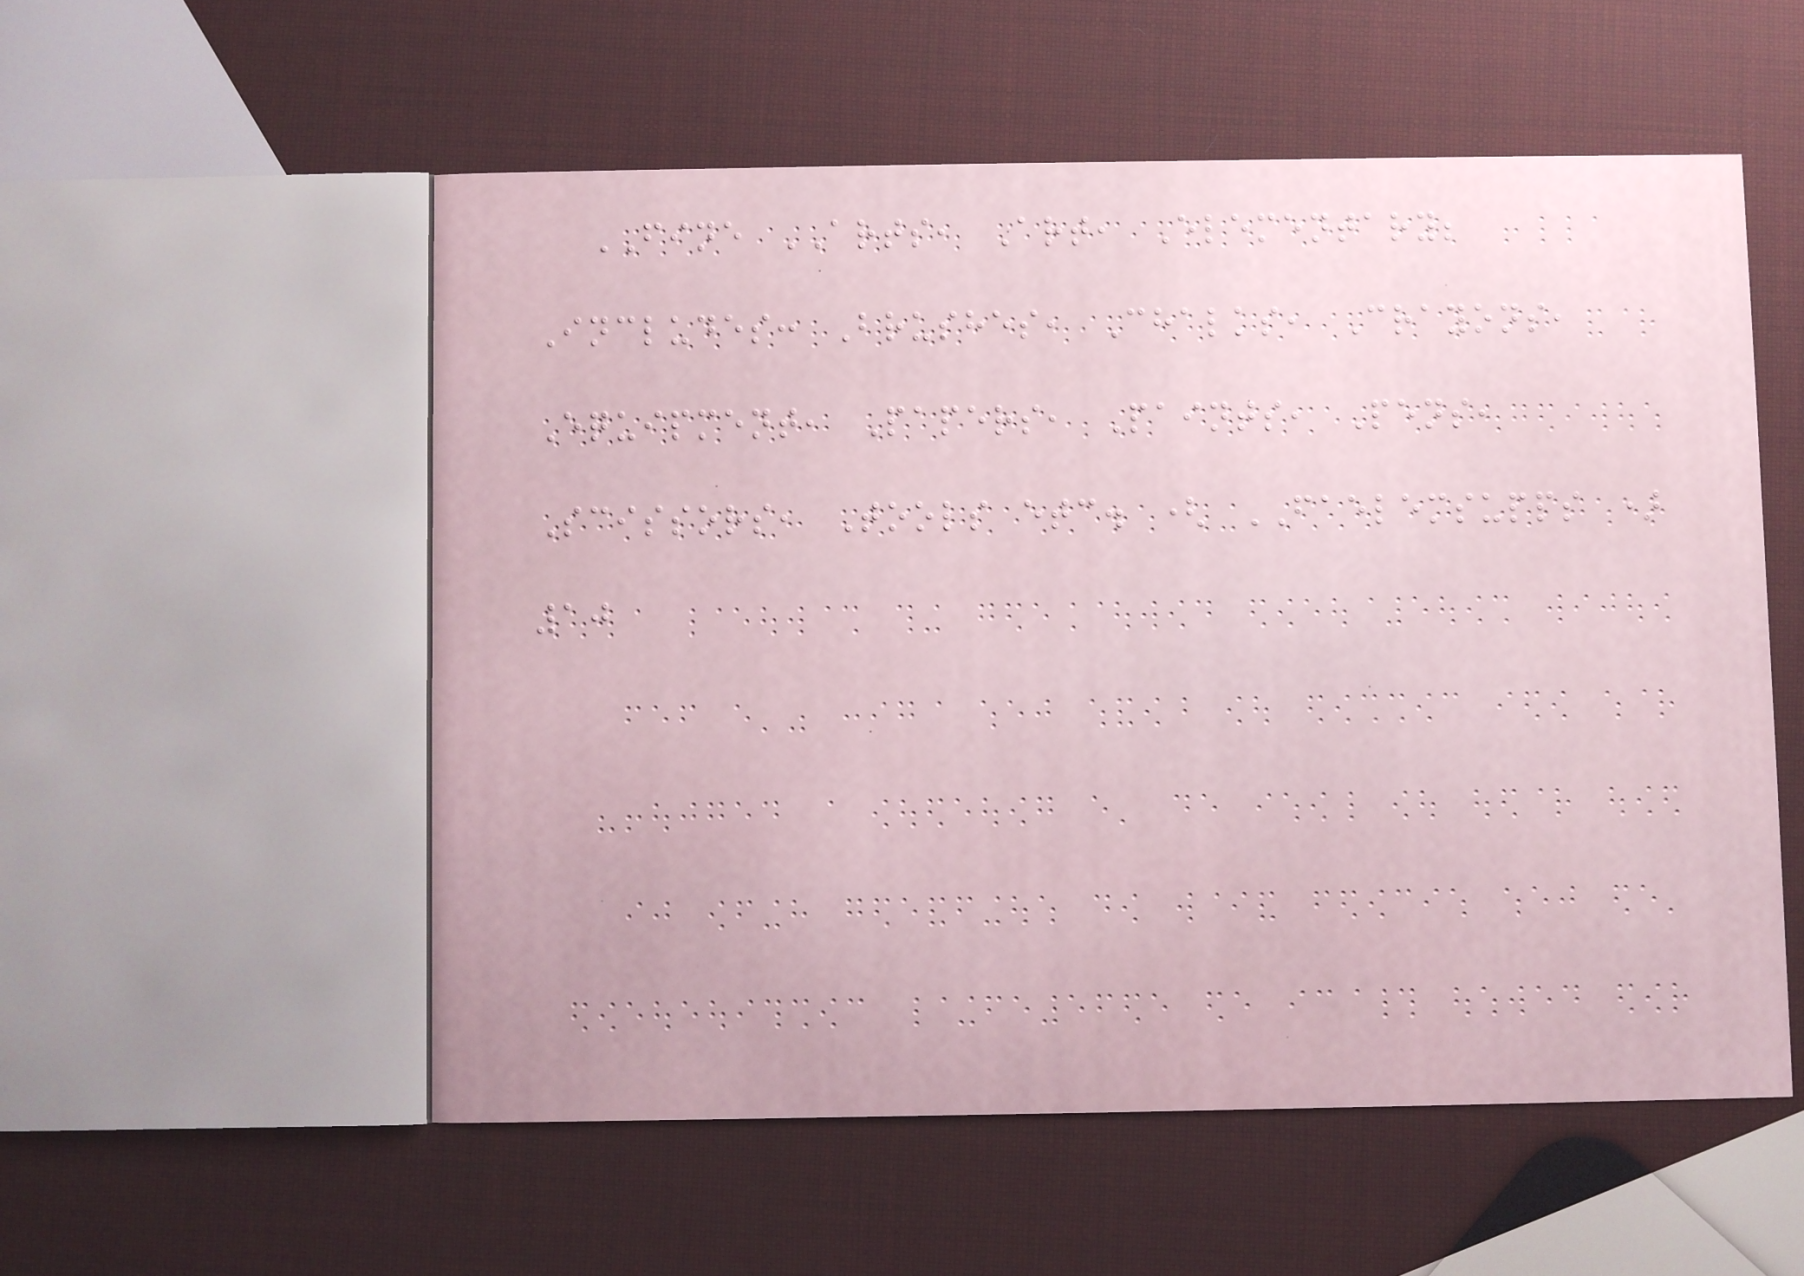FINE ARTS, Art, Elementary;
Includes: Brushes, Chalks, Crayons,
Equipment, Papers, Paints, Pens,
Scissors, Tools etc. ( FAELEMSUPPS )
10
